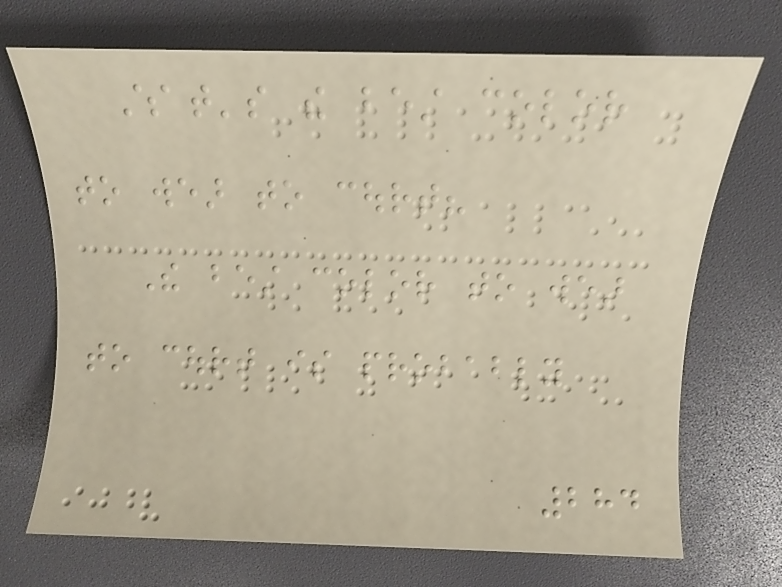What's the best color
to wear to court?
The best color to wear
to court is probably
284
